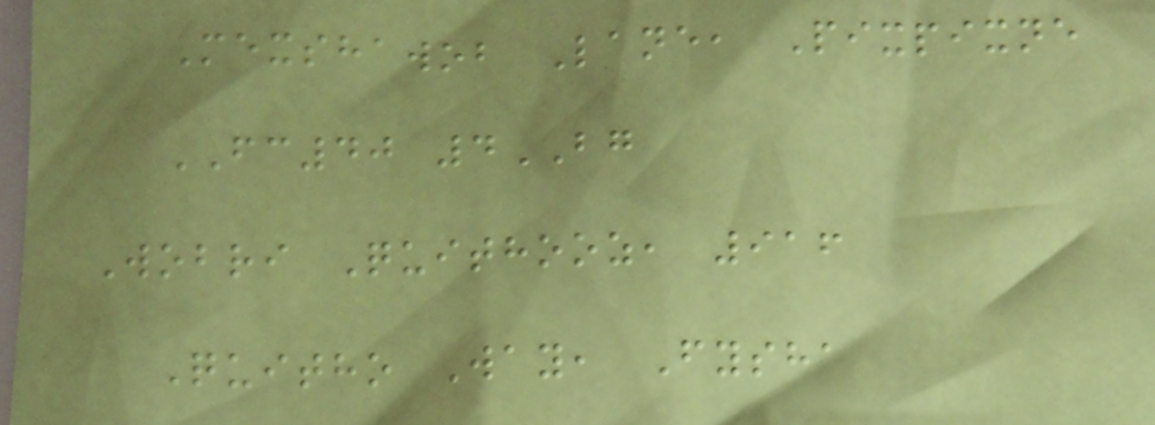Mexshawob Lane, Pixpixne
FC40 4BG
Wobri Quithooz, 916
Quitho Way, Fysha
